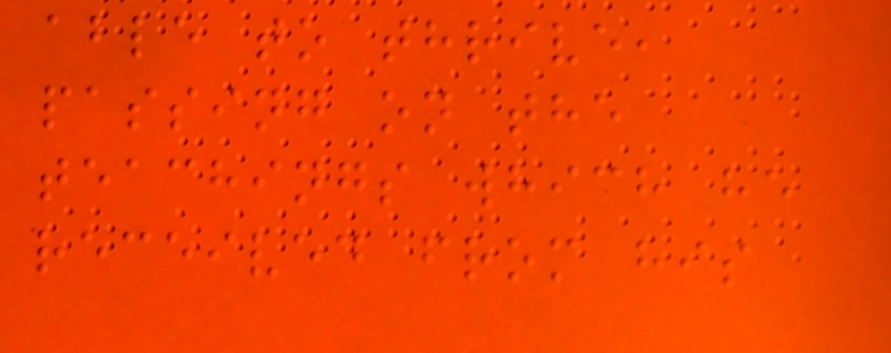able to thrive,
passing on the
teachings which he
received from his
